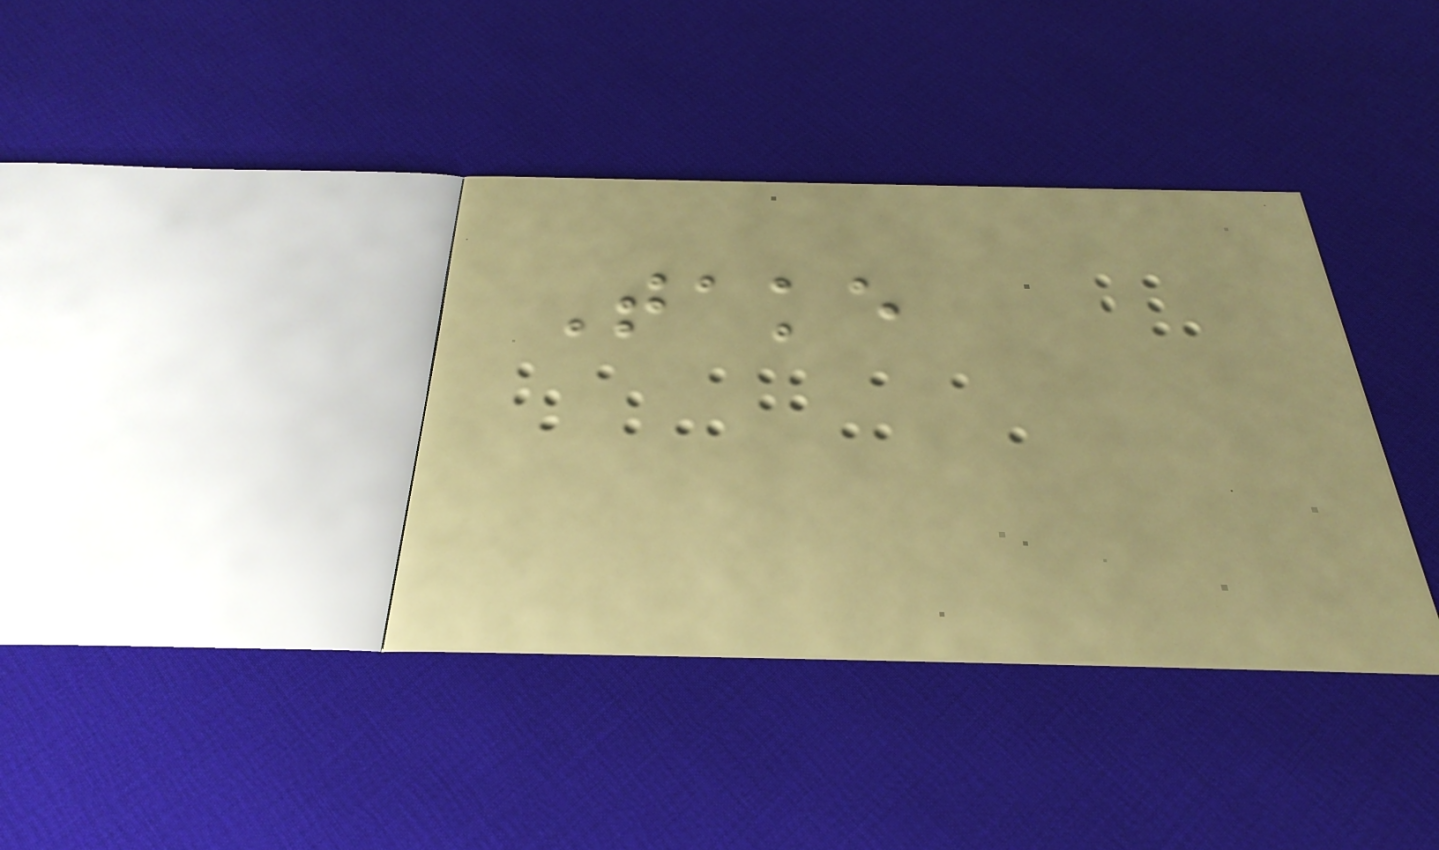Take
